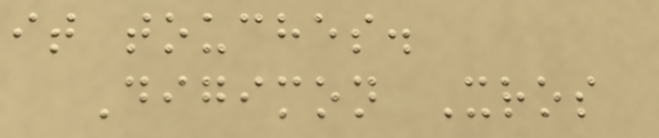it touches.
Digimon Xros
